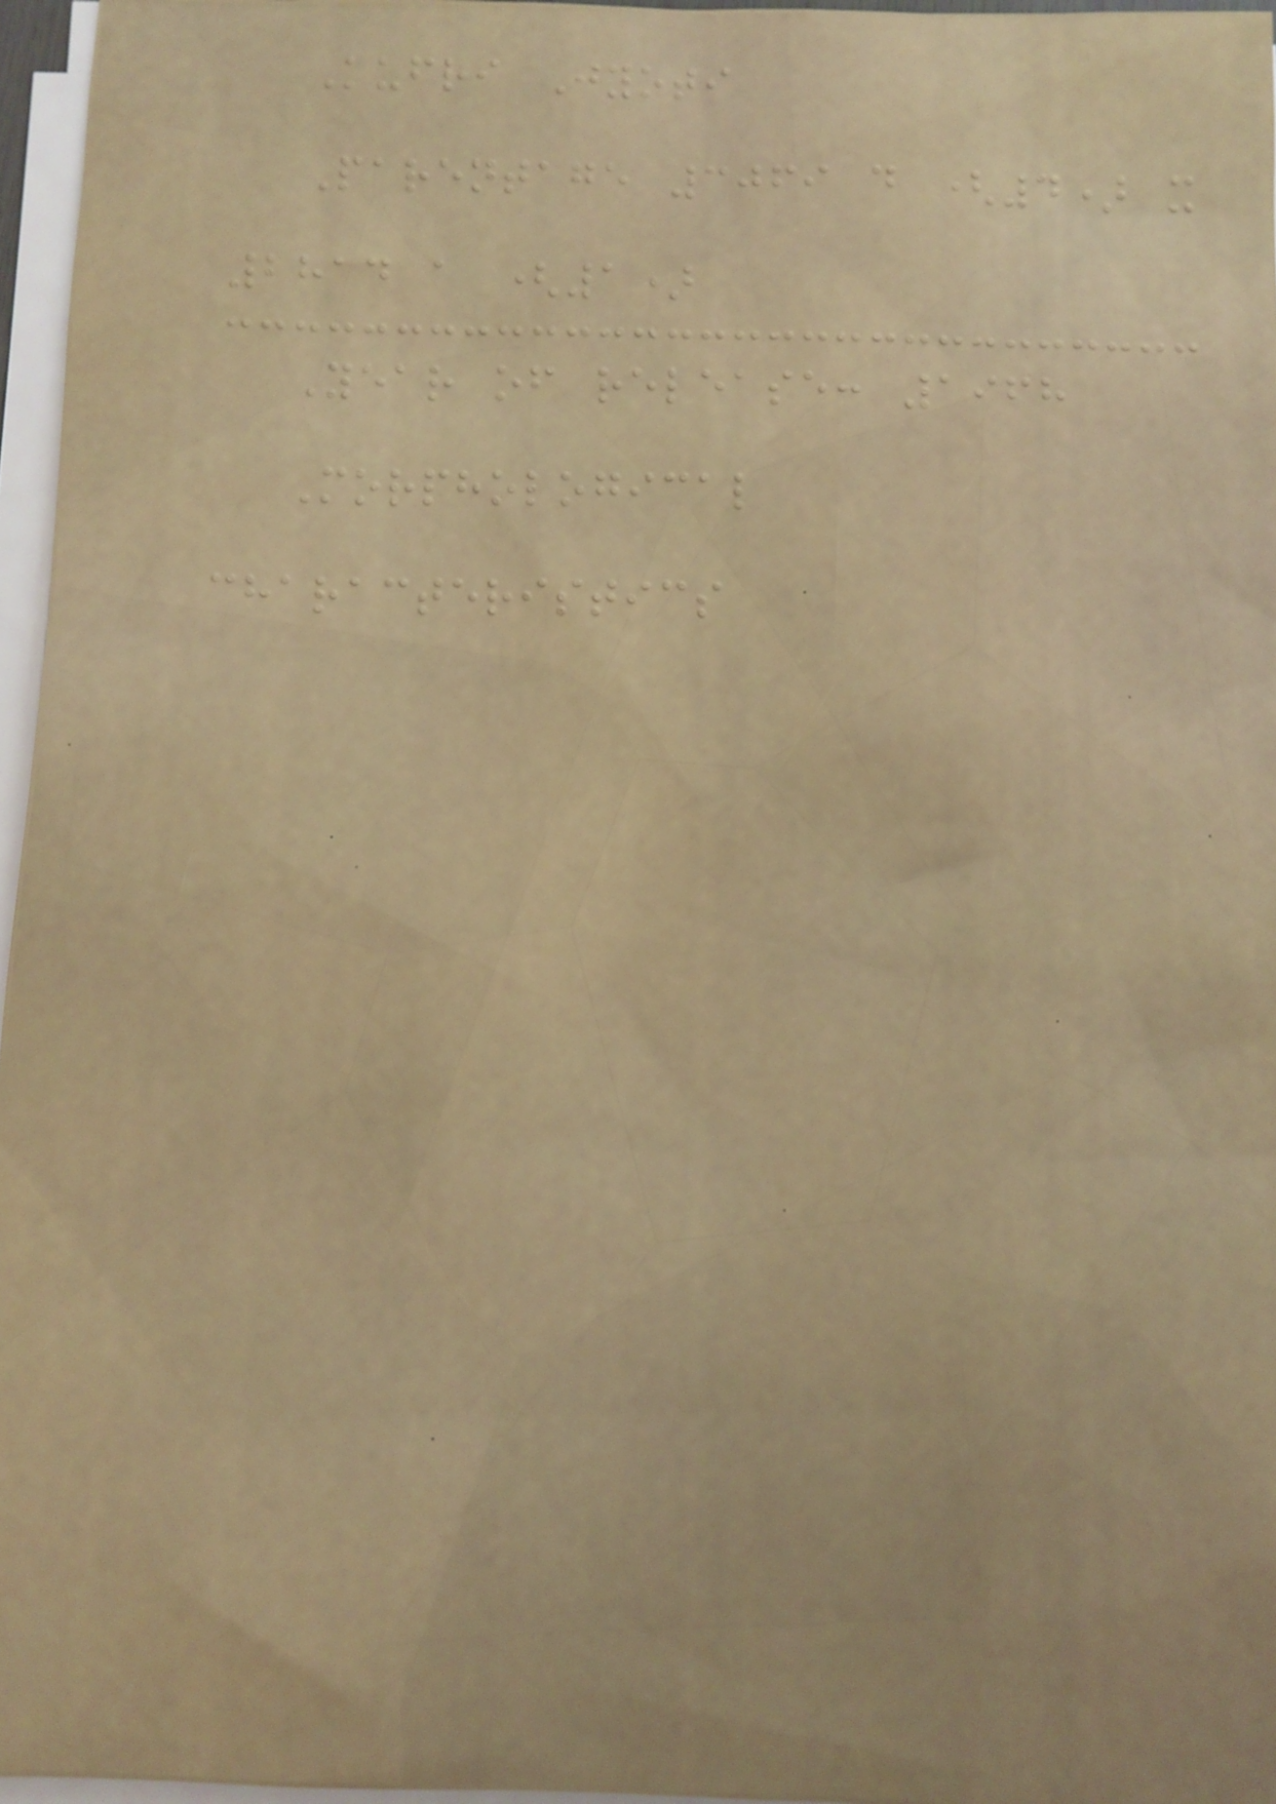Kufri Jyoti
Parentage 3069 d (4) x
2814 a (1)
Year of release: 1968
Morphological
characteristics
